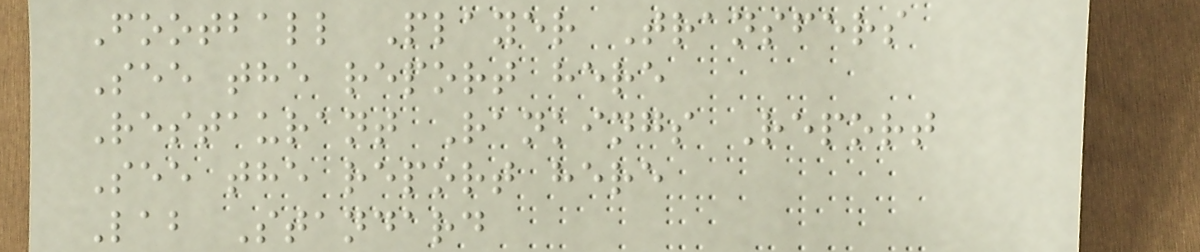Football Player Transfers
See the report here
Restaurant Rankings Report
See the report here
Lab Standard
